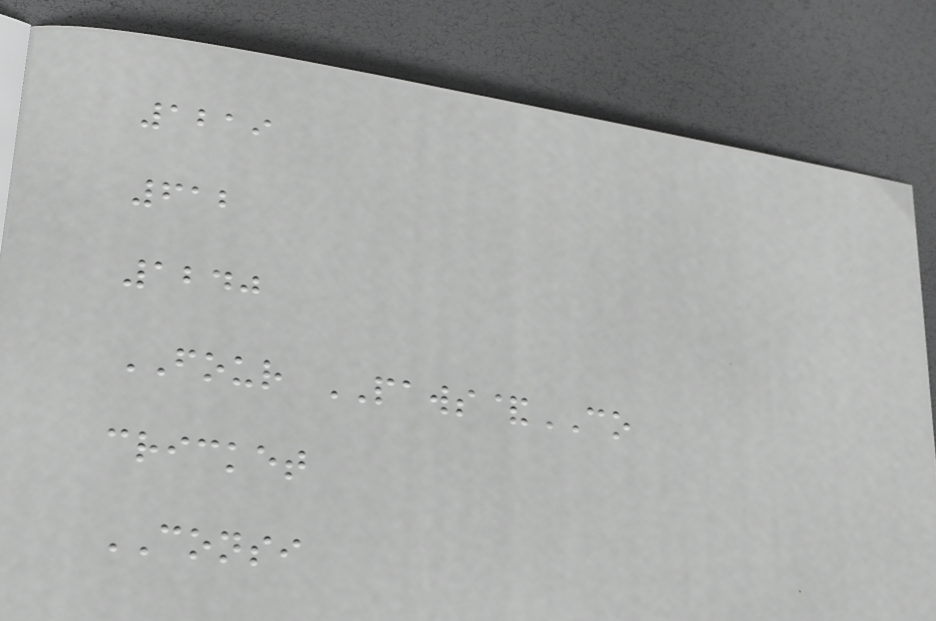1219
612
1240
FOUR PAWS&CO
cricket
CONSI
